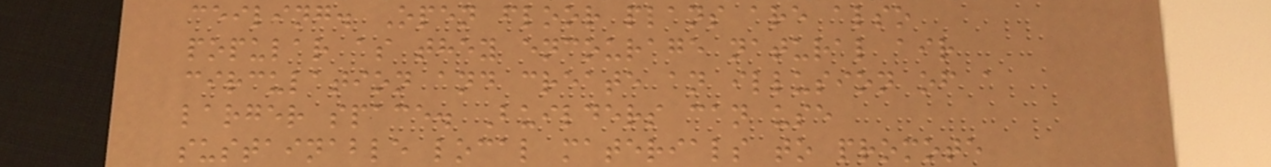ceiling. Open floor plans are also
popular as they encourage natural air
circulation and create an illusion of a
larger space. Builders can use
sustainable local materials to promote
